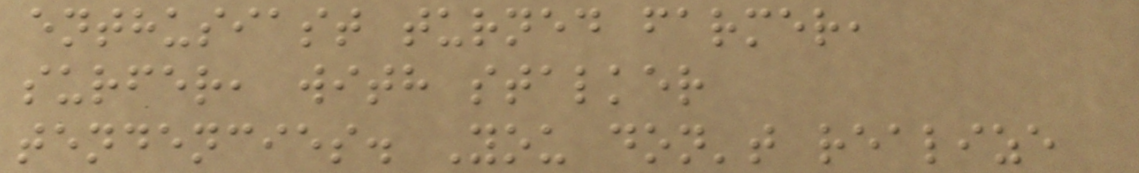enthusiast turned farmer,
surfer, with stalker
tendencies. You don't realize
